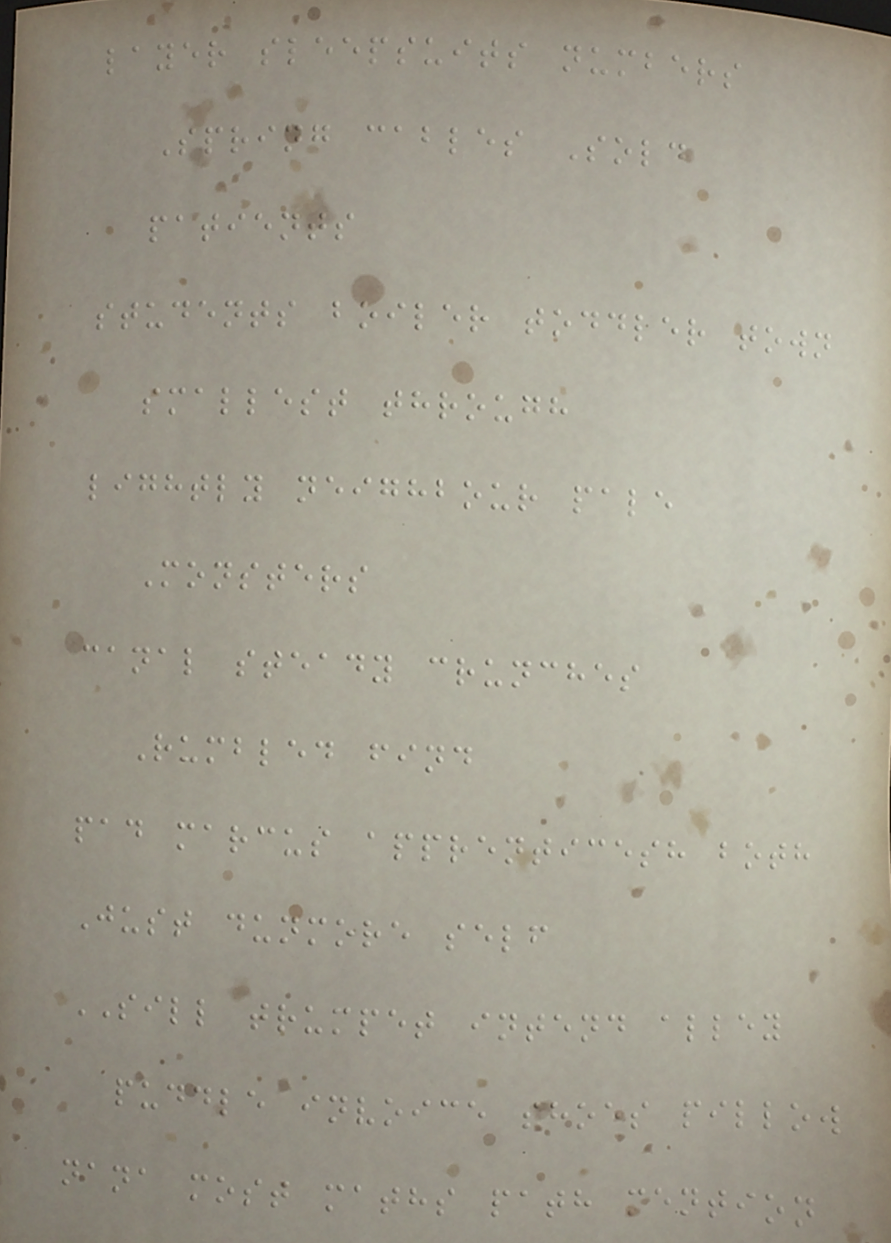layer sleepsuits numbers
Spring cables Sold
patients
students boiler toddler town
smallest through
lightly neighbour pale
Monsters
canal steady crunches
Rumbled find
pad marcus apprenticesh both
Just dunmore self
SILL trumpet intend alley
puddle invoice shoes pillow
nana most maths path mention
